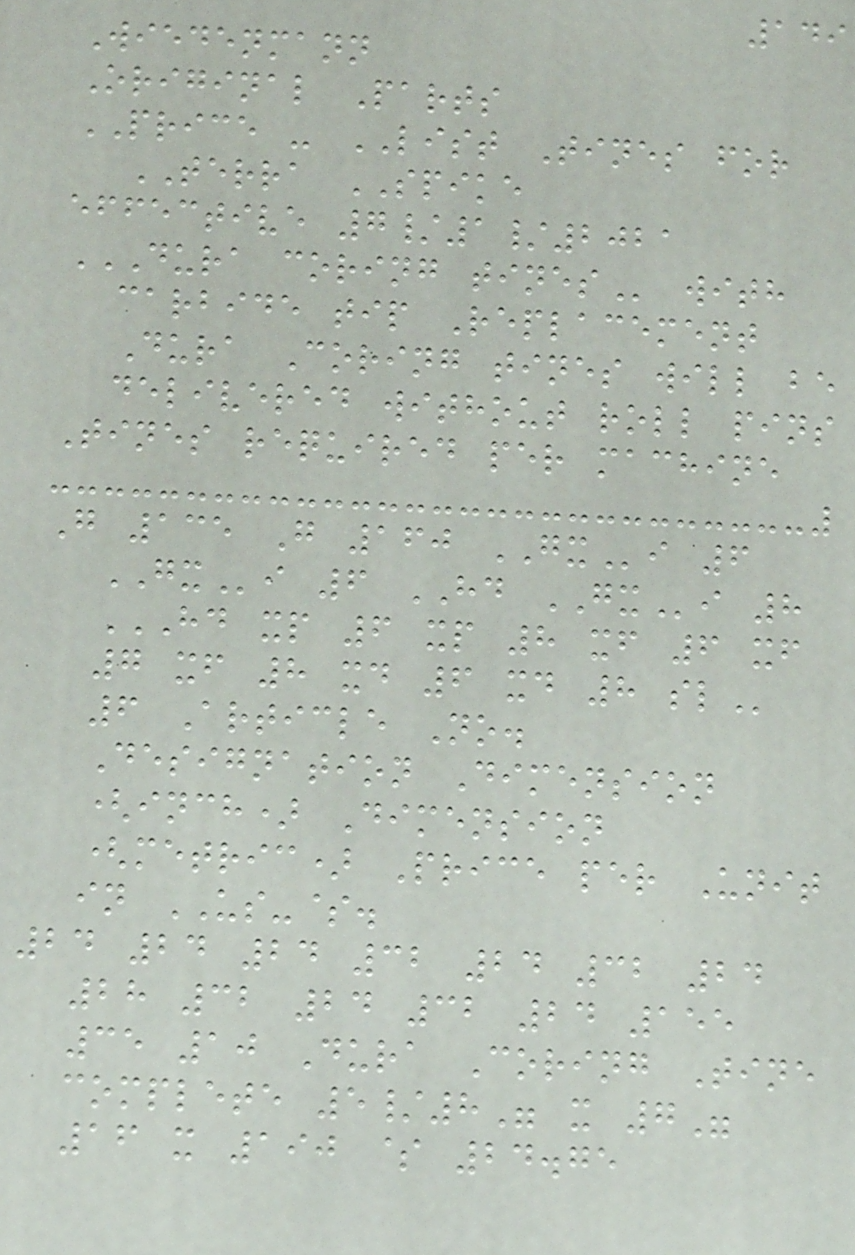149
Wiedenmann
Original Parts
PRICE - LIST Tines for
TERRA SPIKE
effective 7/1/2021
DURA CORING TINES with
carbide tip Replacement
Dura Coring tines will be
delivered without roll pins
Tines required per machine
G 135 G 160 GXi 6
GXi 6 HD GXi 8
HD XP 6 XP 8 XF 6 XF
7 XF 8 XD 6 XD 8 SL
6 Article No.
Designation Dimension
(inch) Dimension
(metric) Price per Unit
in US-$.
24 24 24 32 24 32 24
28 32 24 32 24 155
35 10 Dura Coring Tine
complete 5/8" x 7"
16 x 190 $ 24.75
